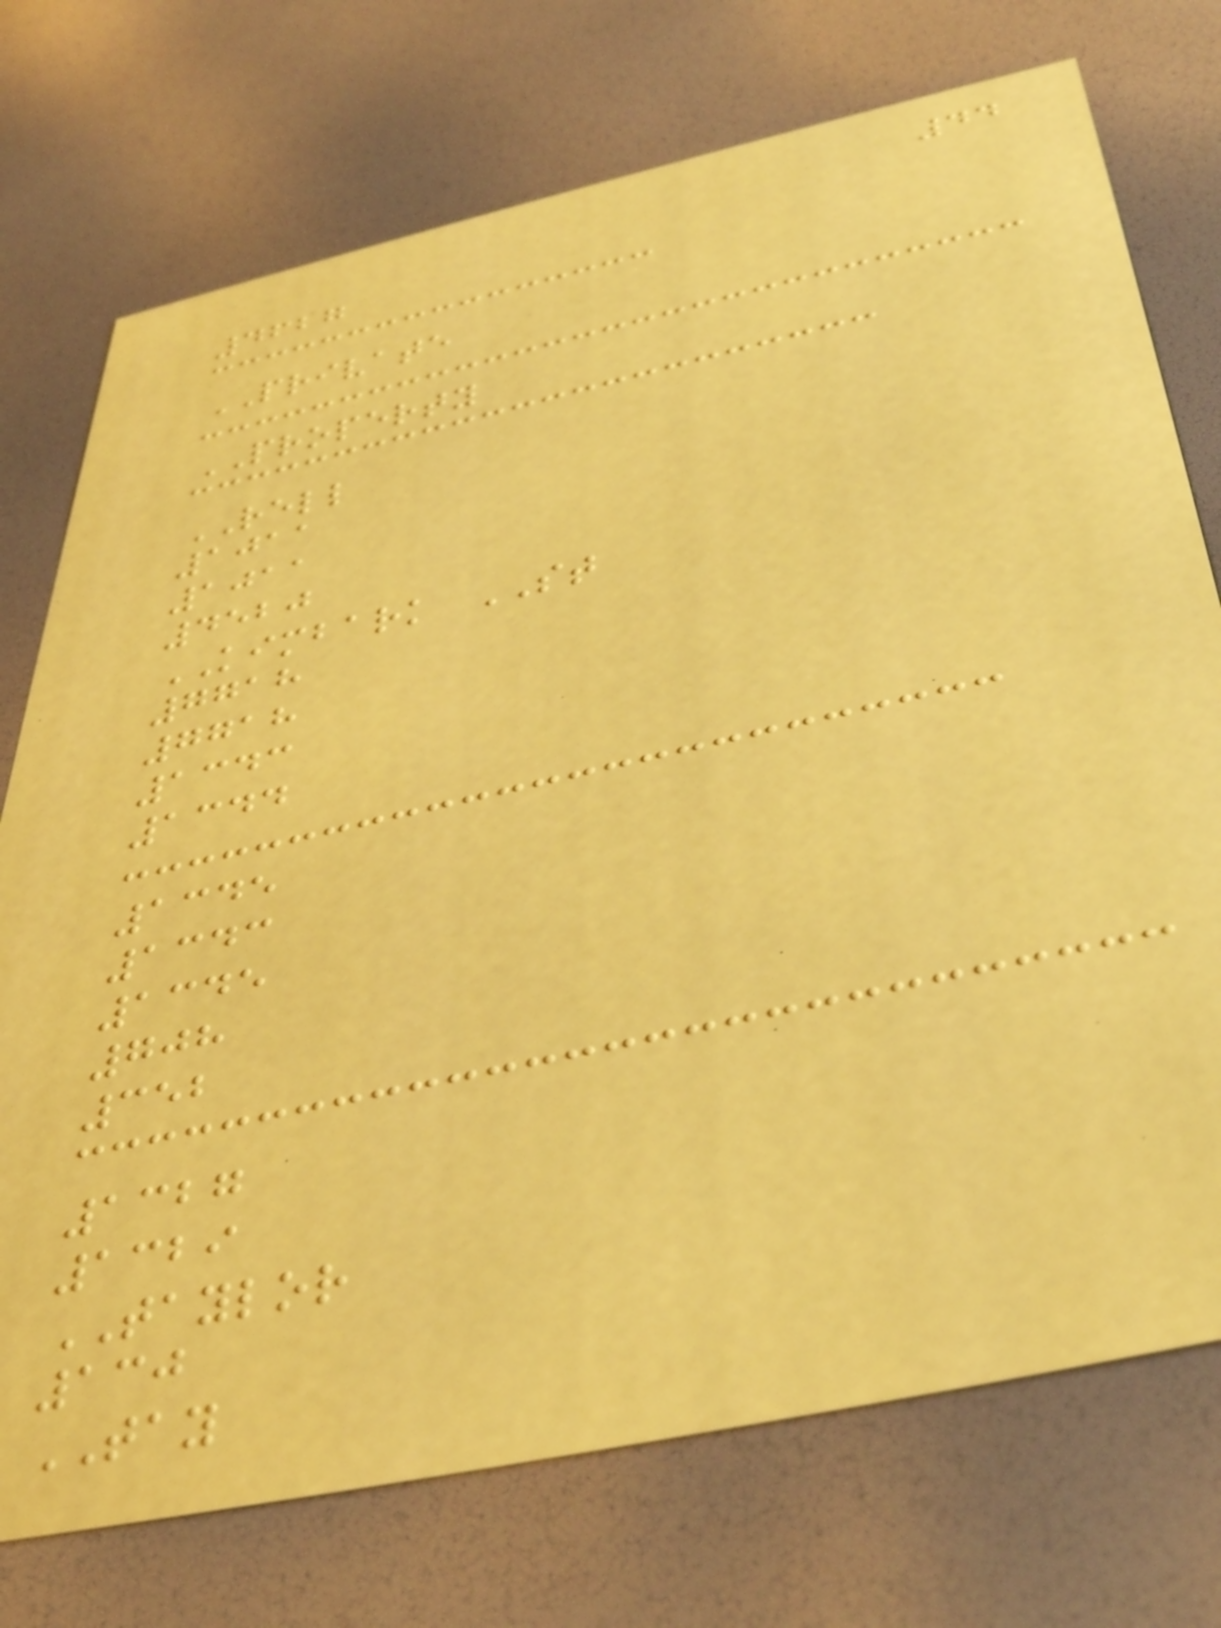44
4627
PRIVATE
PROPERTY
RELL
1011
1011
4520
KIMBARK ST
7718
7718
1343
1344
1345
1343
1345
708
352
1327
1329
TAYLOR
130
TAY
